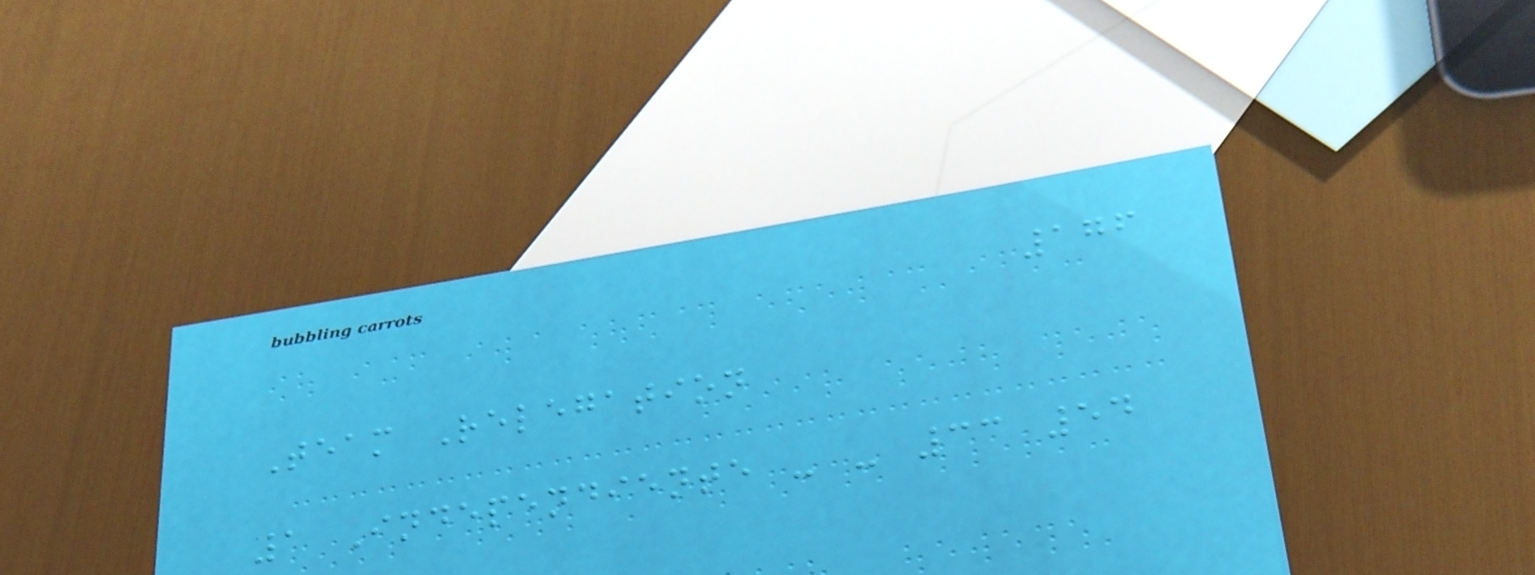176
Team Relegation
1 Independiente - - 33 54
